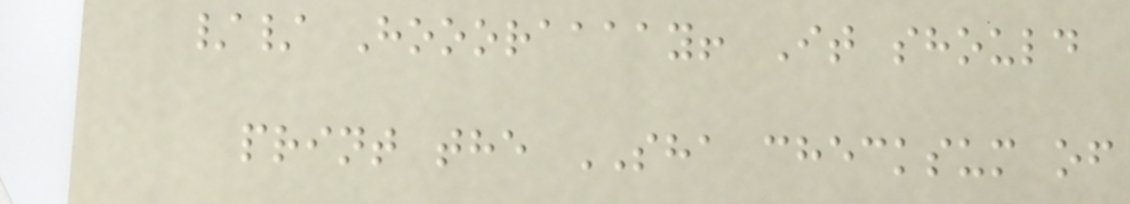// Hoooraaaay! It should
print the SHA checksum of
